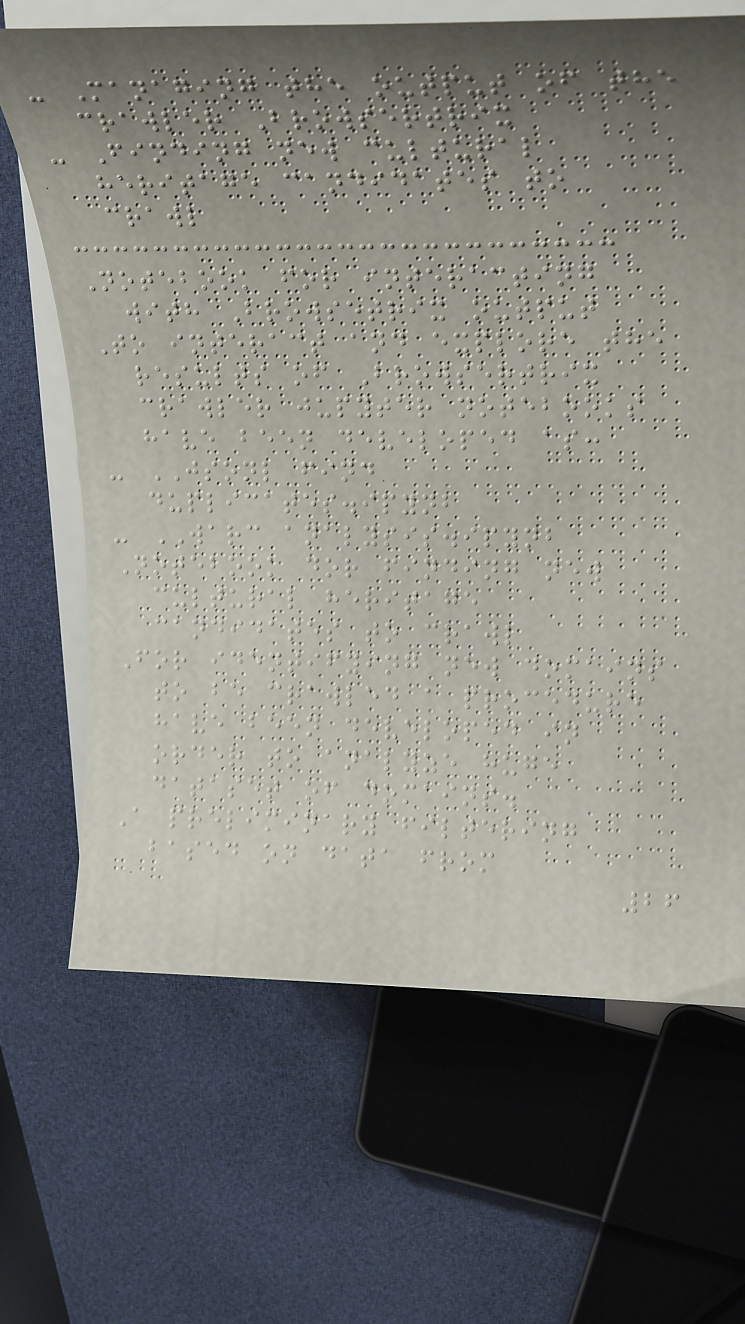- Managing the output of the
crawler Browsertrix
- Finding new cultural
heritage candidates to
crawl
Notebook for interacting
with Browsetrix output
To interact and explore the
results of Browsertrix
crawler jupyter notebooks
have been developed as:
- JSONL find
duplicates.ipynb
- WARC analysis.ipynb
Notebook dor finding new
cultural heritage
candidates to crawl
For identifying new domains
to be crawled a procedure
have been developed in
order to analyze huge
dataset of domains.
A preliminary filtering
based on data from
26
